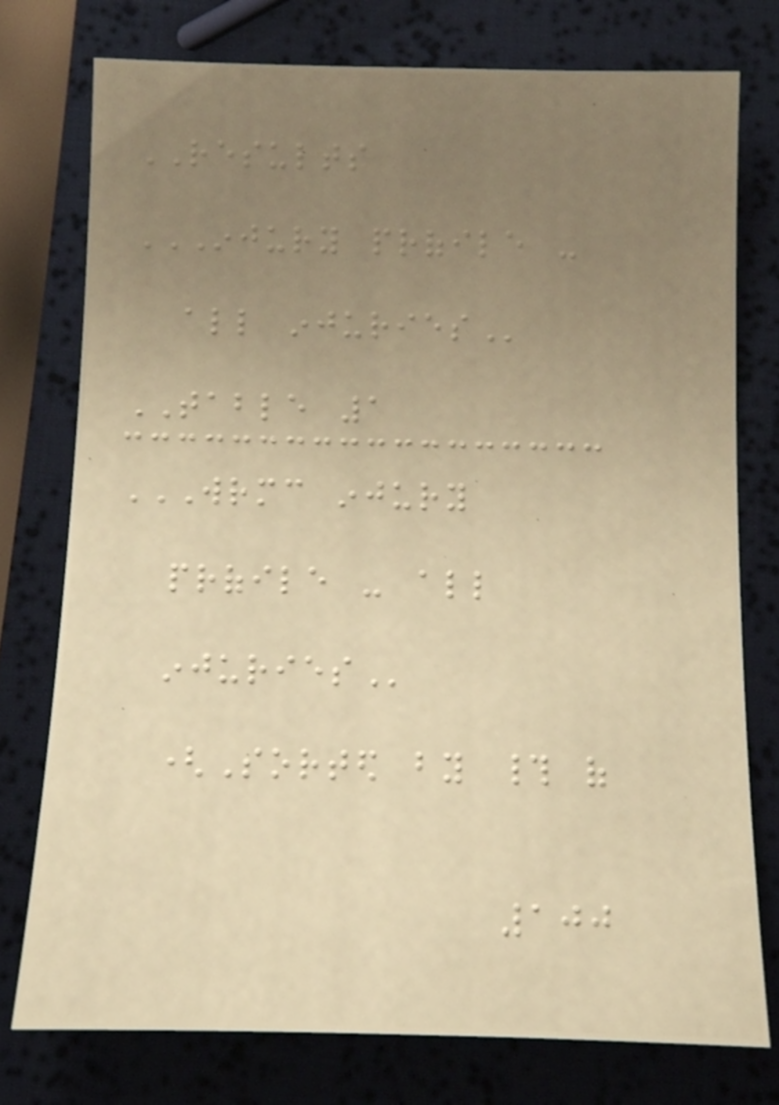RESULTS
INJURY PROFILE -
ALL INJURIES
TABLE 1
WRMC INJURY
PROFILE - ALL
INJURIES
(Sorted by # of
100
